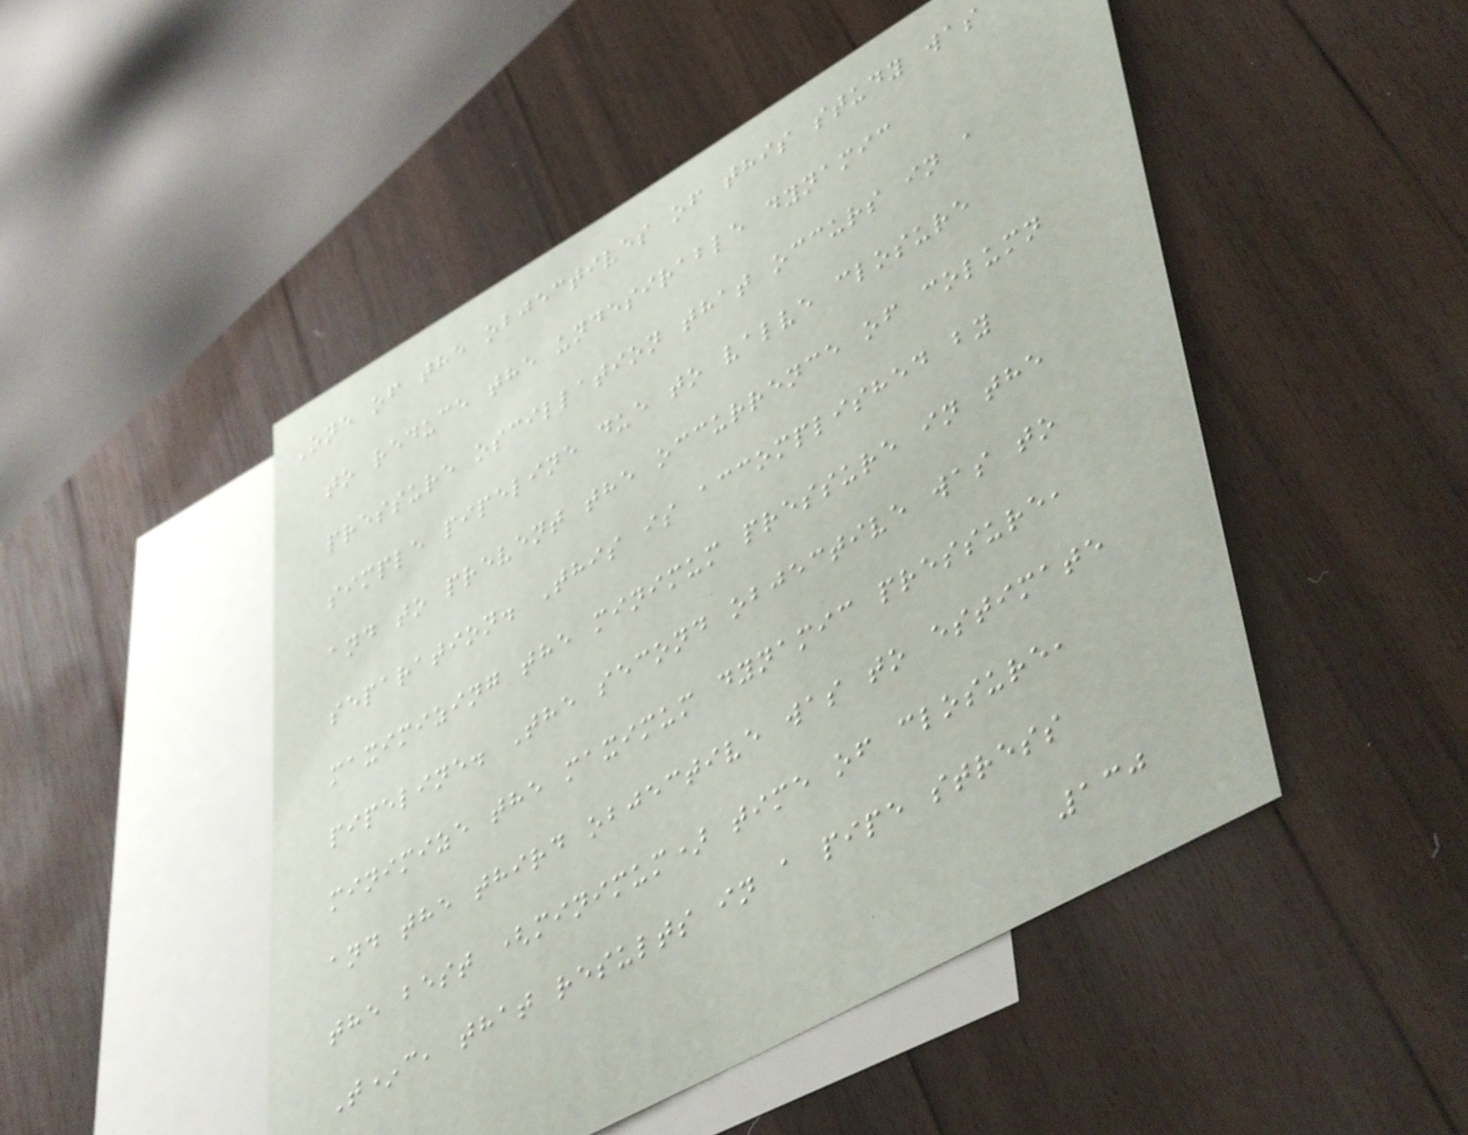One of the objectives of this study was
to reduce the undesirable dynamic
pressure oscillation that occurs in a
simple pipeline due to valve closure
and to prevent the occurrence of column
separation. This is accomplished by
maximizing the minimum pressure in the
pipeline. The second objective was to
minimize the maximum dynamic pressure,
and the third objective was to estimate
the best (minimum) time of closure,
T*c, that results in a pipe stress
130
